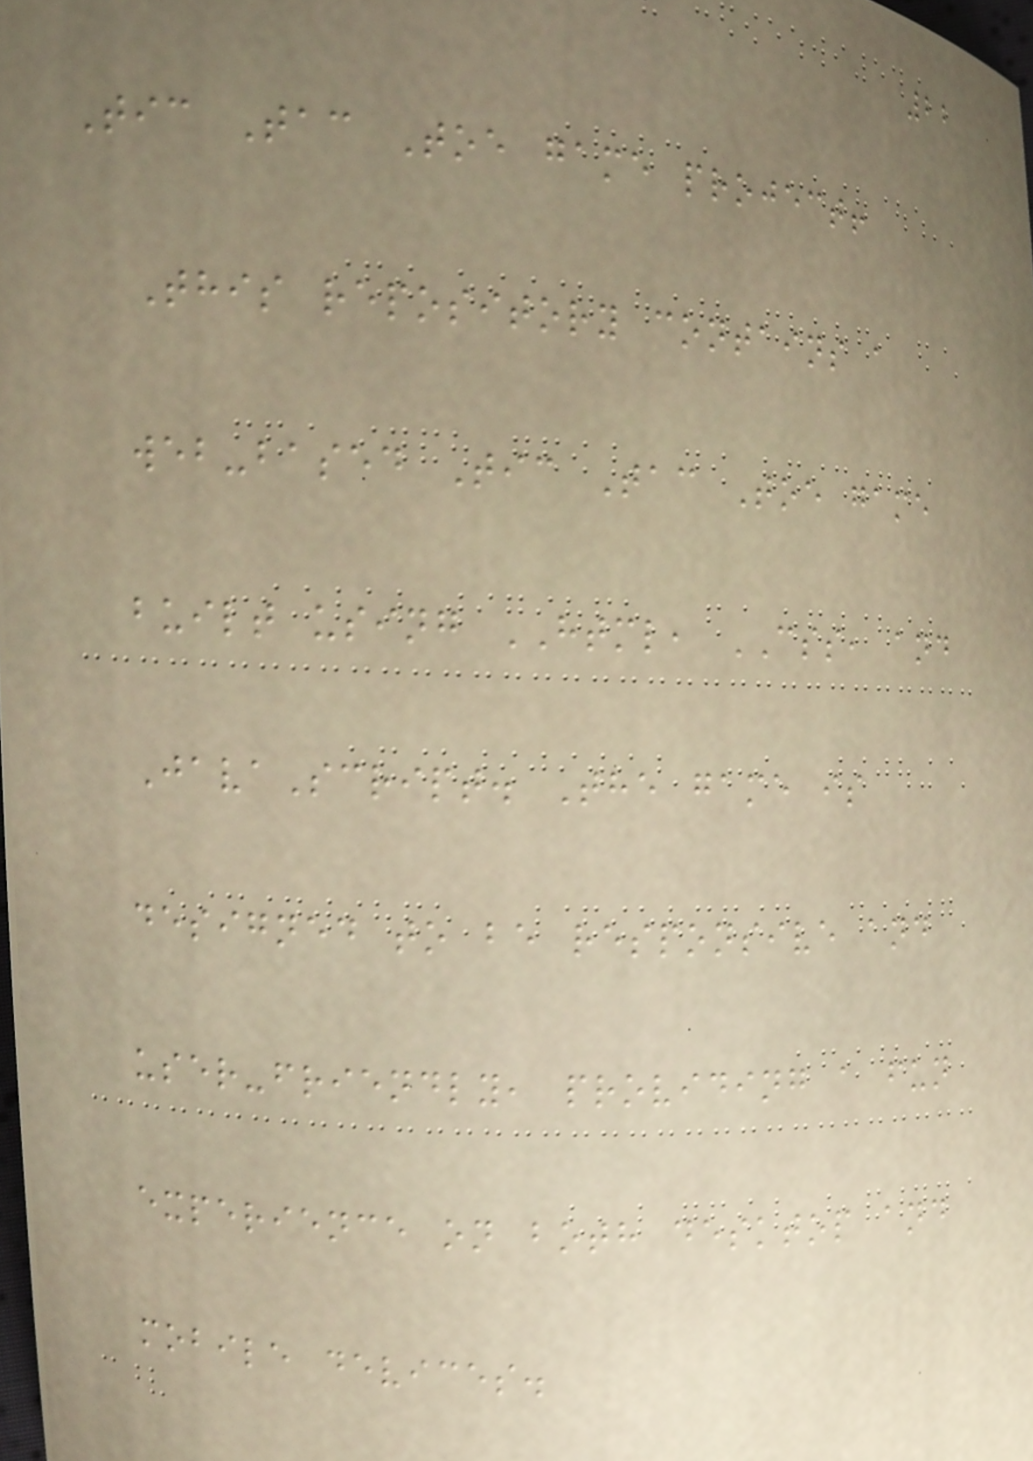22
Tic Tac Toe game project!
This repository contains a
web-based Tic Tac Toe game
built using HTML, CSS, and
JavaScript. The game is
designed to be responsive and
user-friendly, providing a fun
experience on both desktop and
mobile devices.
